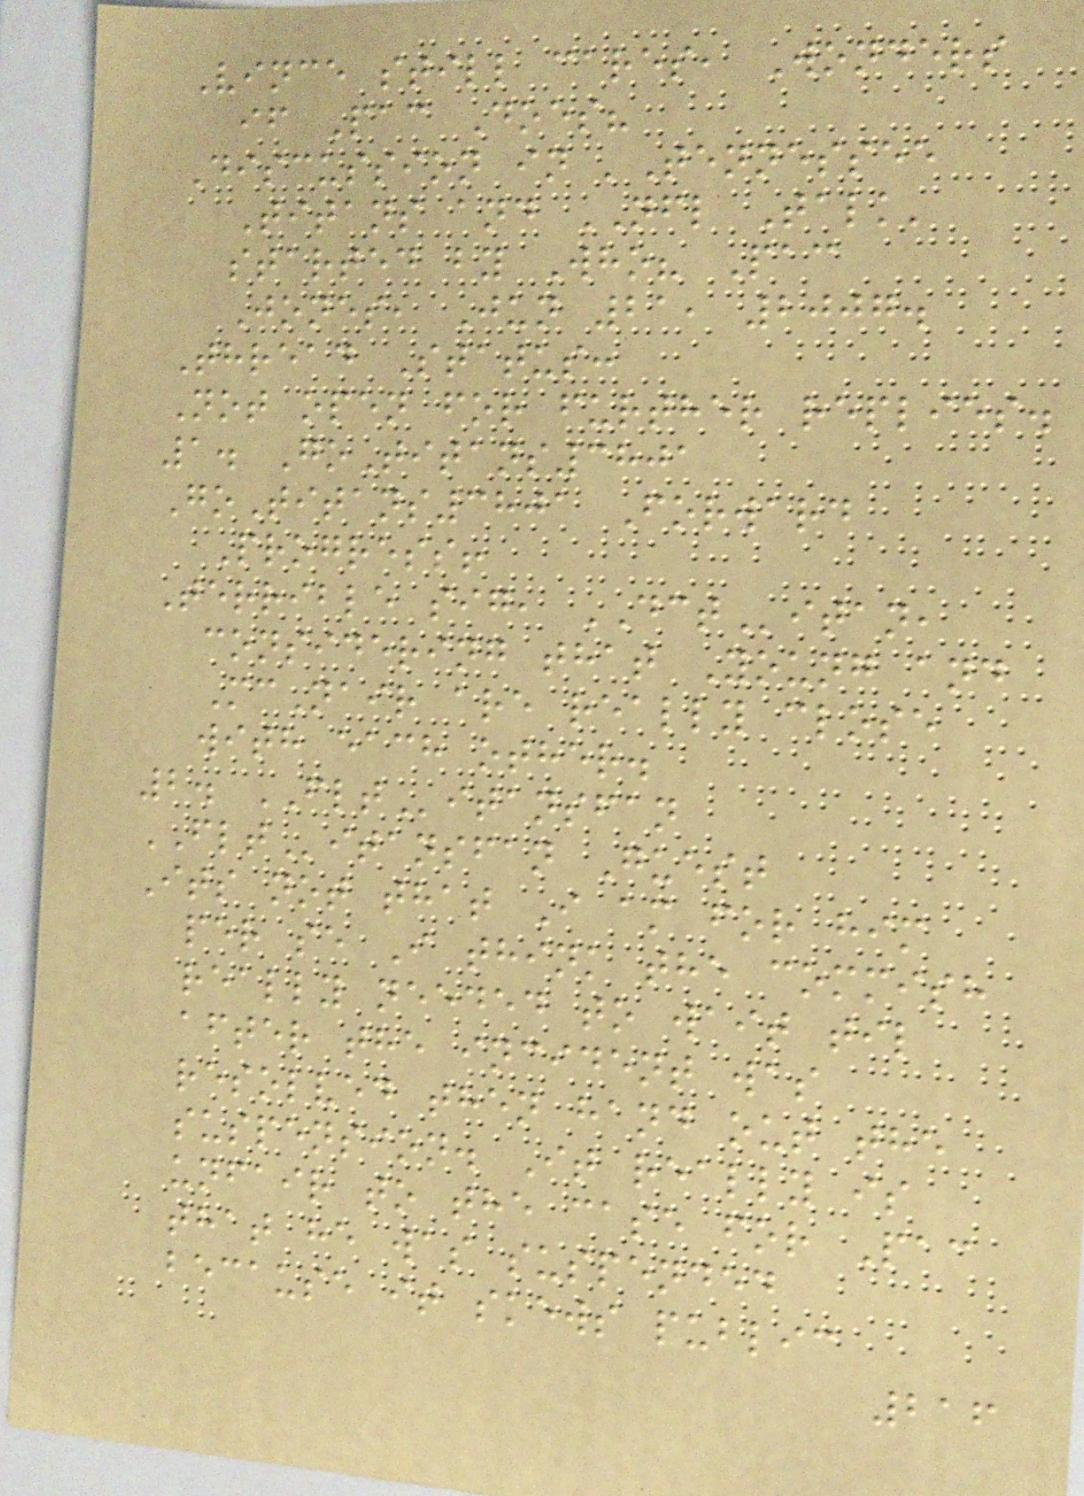Vince still cares, Wonders
if Pac Does?
Discussion in 'Tennessee
Titans and NFL Talk'
started by Who? Pac
Jones, Jun 21, 2007.
Thread Status:
Not open for further replies.
1. GoTitans3801
GoTitans3801 Forward
Progress!
Terrible sig, DCTitan,
considering that Young and
McNair are really close
with each other.
2. FLTitansfan
FLTitansfan Guest
Its not that I am for him
per se I think the commish
really needed to wait til
after the incident was
resolved then hand out the
suspension. It really is
unfair to the case for Pac
that he was suspended
because it skews public
216
